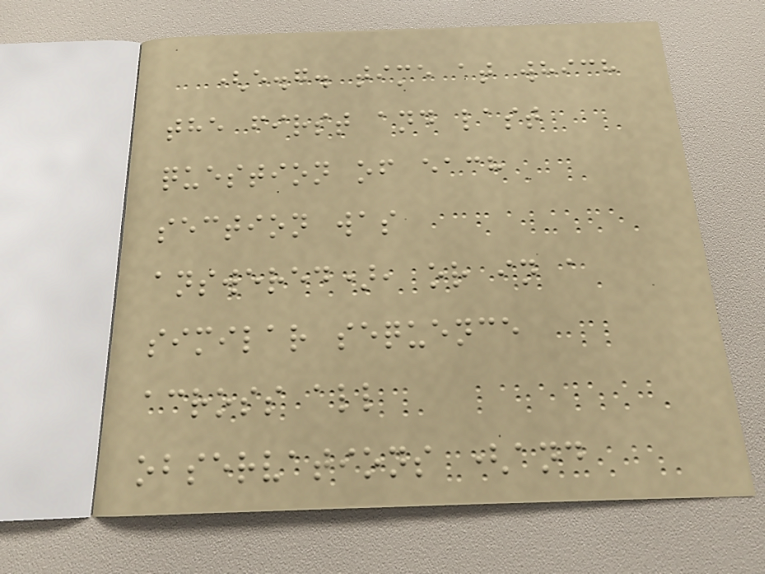(e.g. time at which
the first and last
question of each
section was
answered), or in a
similar sequence
across all
observations (and
